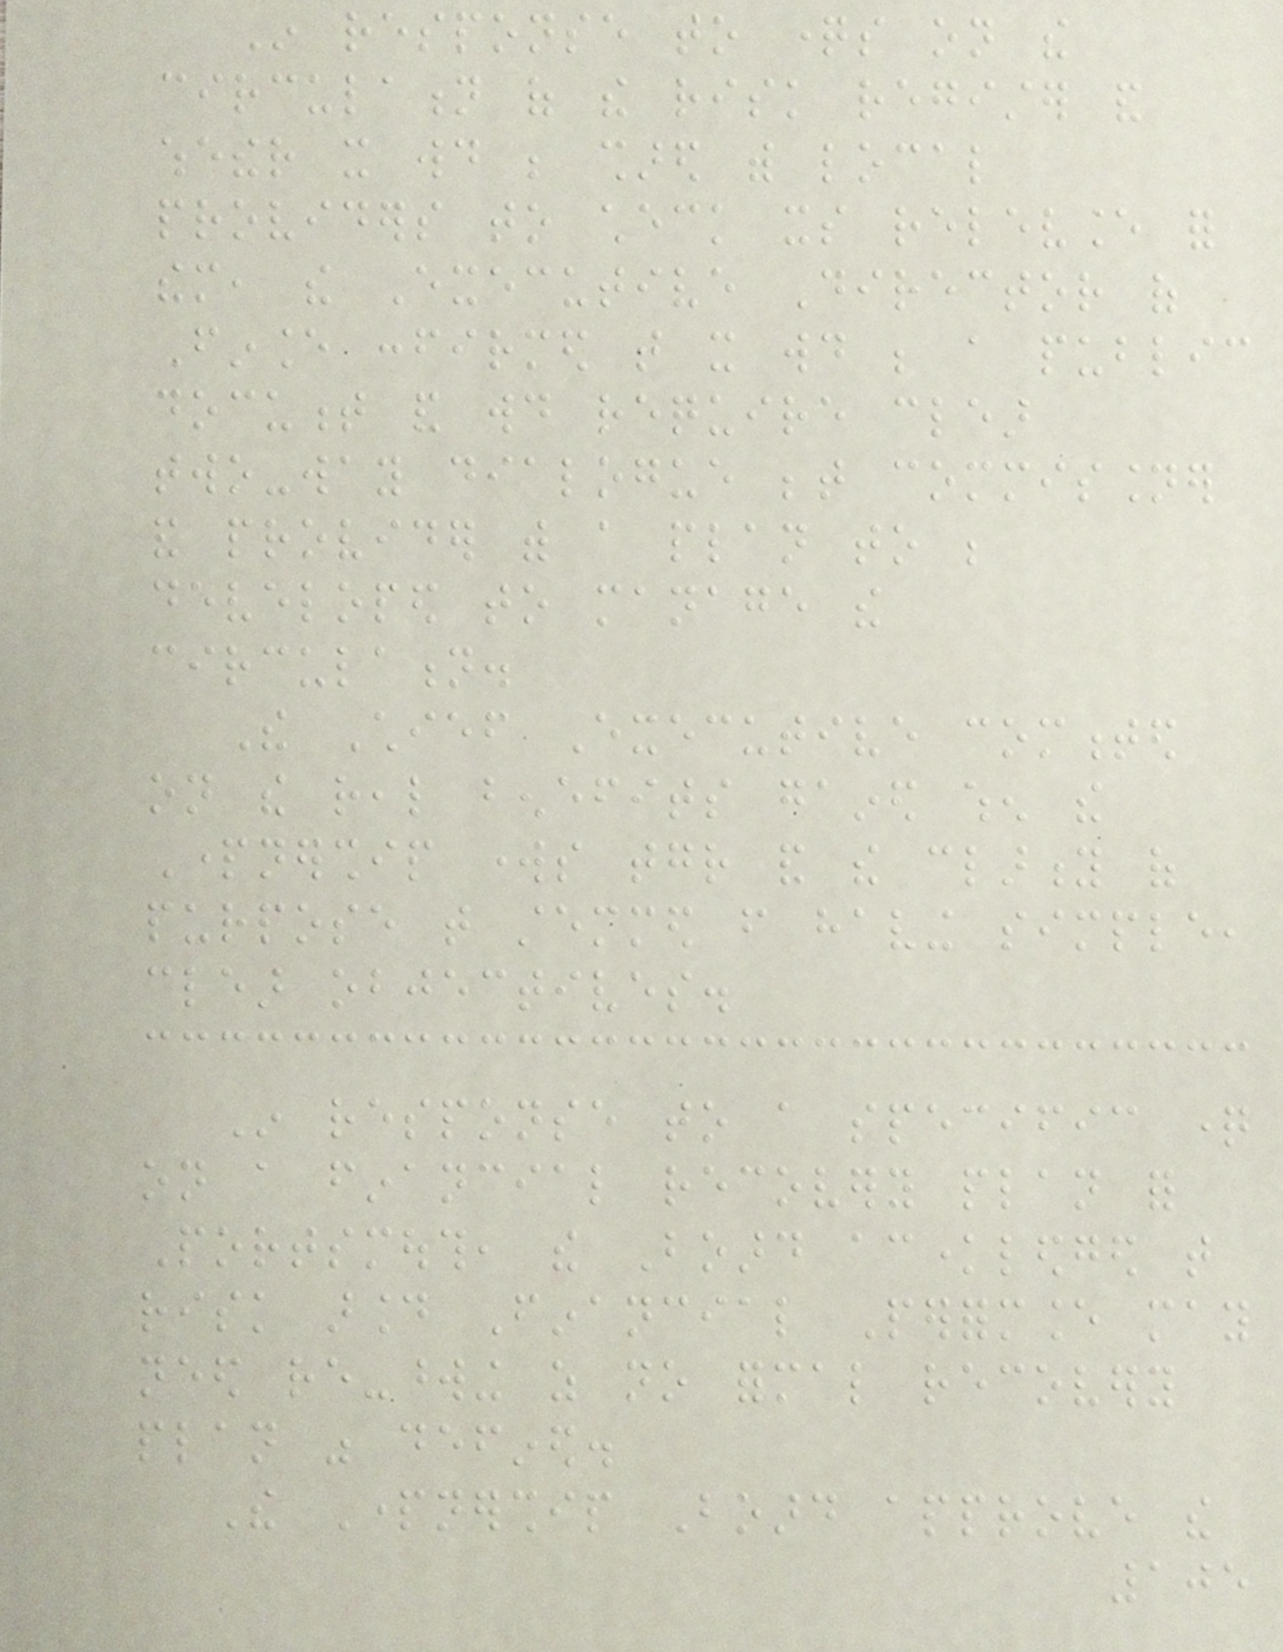In response to questions on the
circulation of the risk register and
whether it would be shared with local
providers to check its relevance for
them, the Executive Director of
Finance confirmed that it would be a public
document and would require clear
two-way dialogue between commissioner
and provider with a plan to be
developed to manage the
circulation.
The Chief Executive commented
on the real benefits gained when the
Partnership works together and the clarity of
purpose that stemmed from having simple,
clear objectives.
In response to a specific question
on a financial recovery plan for
Portsmouth, the Board acknowledged that
risk around Financial Performance may
need re-wording as no formal recovery
plan was defined.
The Partnership Board approve the
105
